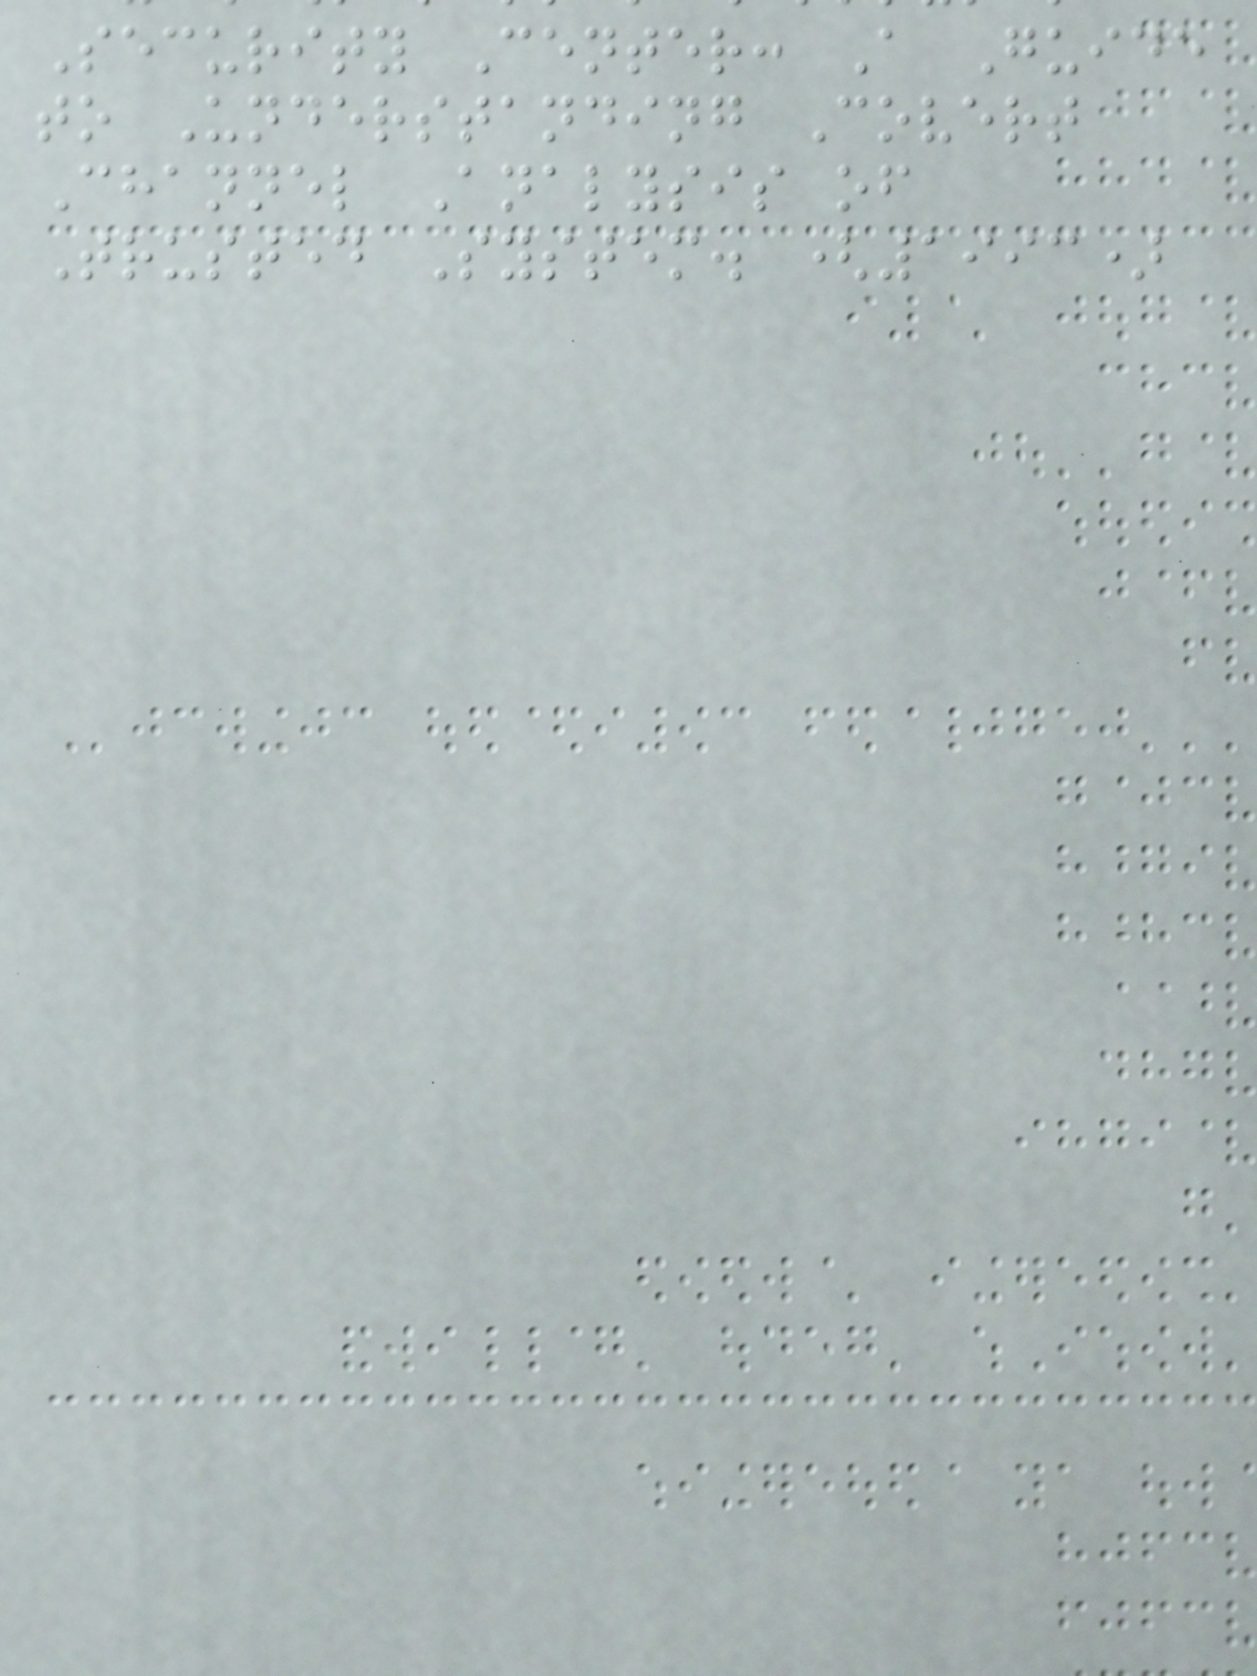Security Center: A Guide
to Understanding Covert
Channel Analysis of
Trusted System. (1993)
